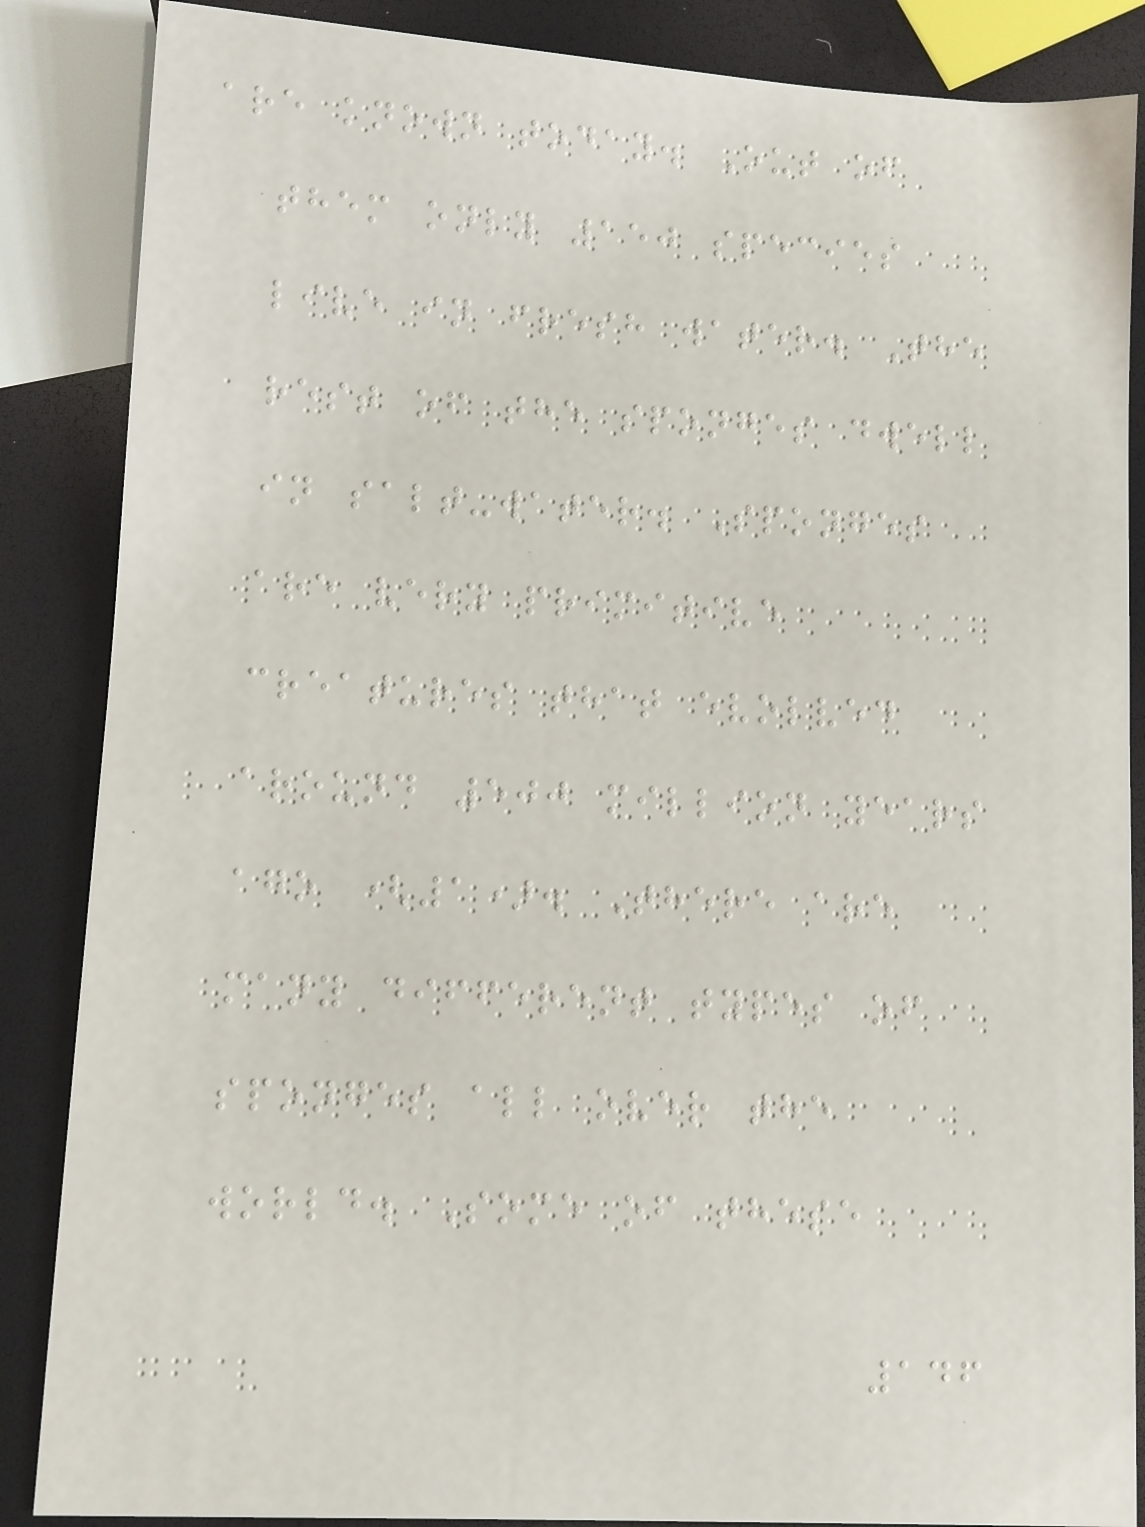are known today. Out of
them only 150 species
live in fresh water. The
rest of the sponges dwell
in salt-water. Sponges
are very primitive
creatures that evolved
around 500 million years
ago (1). There are
many different types of
sponges all over the
world. Some of these
146
